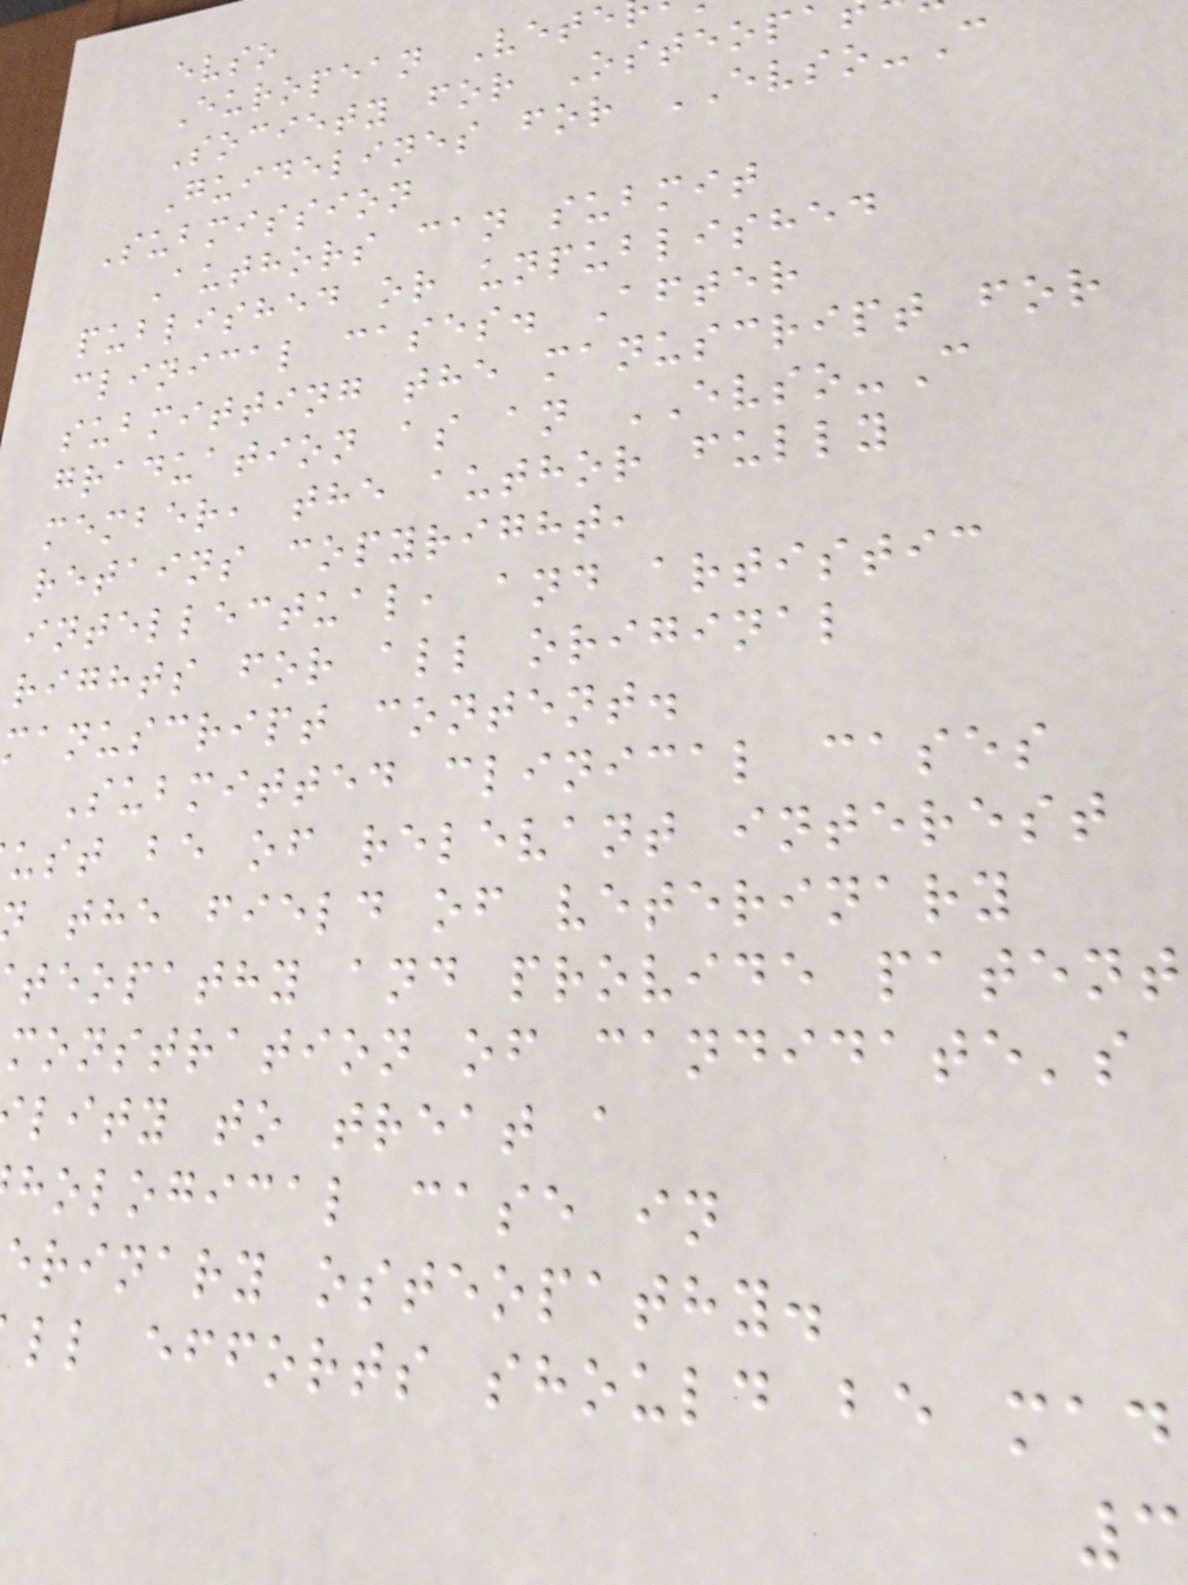evso
European Vete
Society for Osteopa
Guidelines for EVSO-C
Submission
Authors can submit
published or unpublished
clinical cases. After
submitting the manuscript for
graduation as an EVSO-C
member, the author fully
retains copyright,
intellectual, and artistic
rights for all original
manuscript content.
Submitted clinical cases
ust be of relevant interest
the field of veterinary
teopathy and provide patent
monstration of candidate's
lity to treat a
hological case in
erinary osteopathy.
ll efforts should be mad
